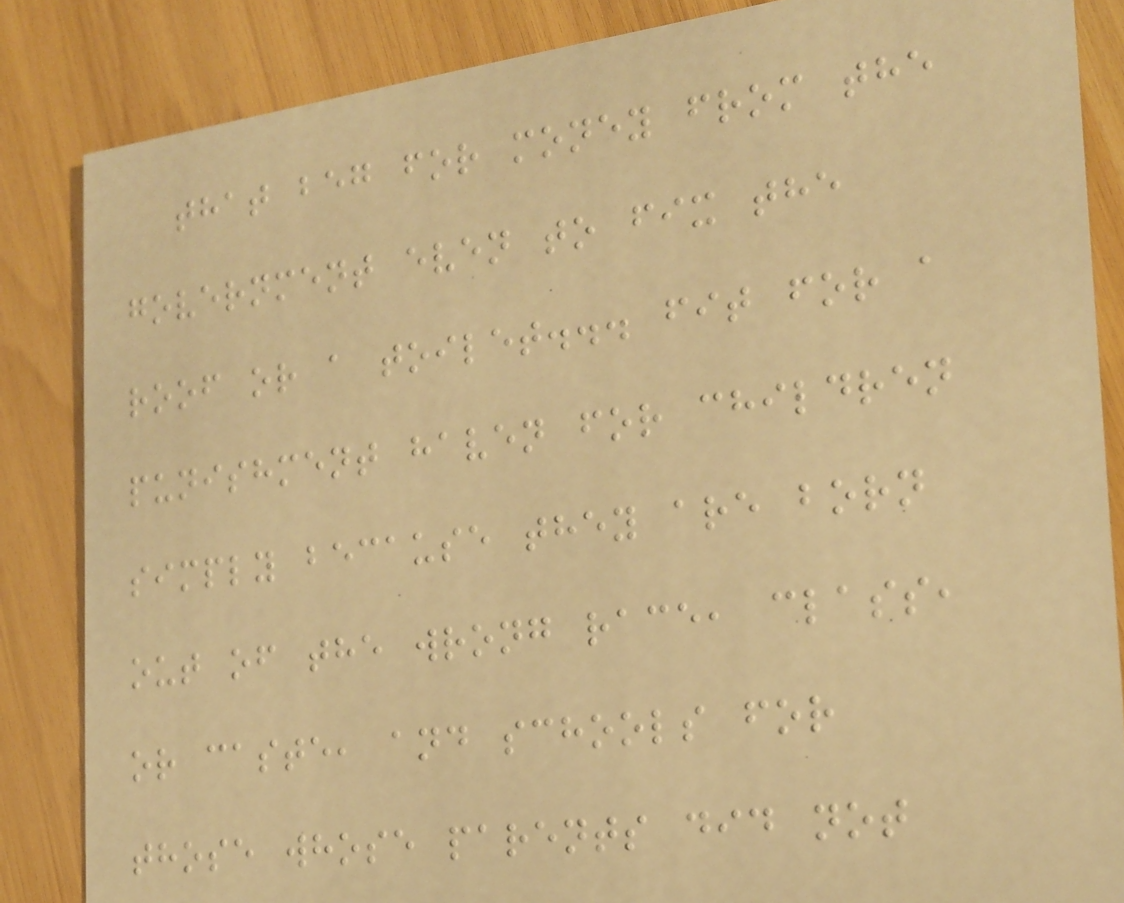that beg for money from the
government even to fix the
roof or a toilet... fit for a
punishment haven for children
simply because they are born
out of the wrong race, class,
or caste, and schools for
those whose parents did not
